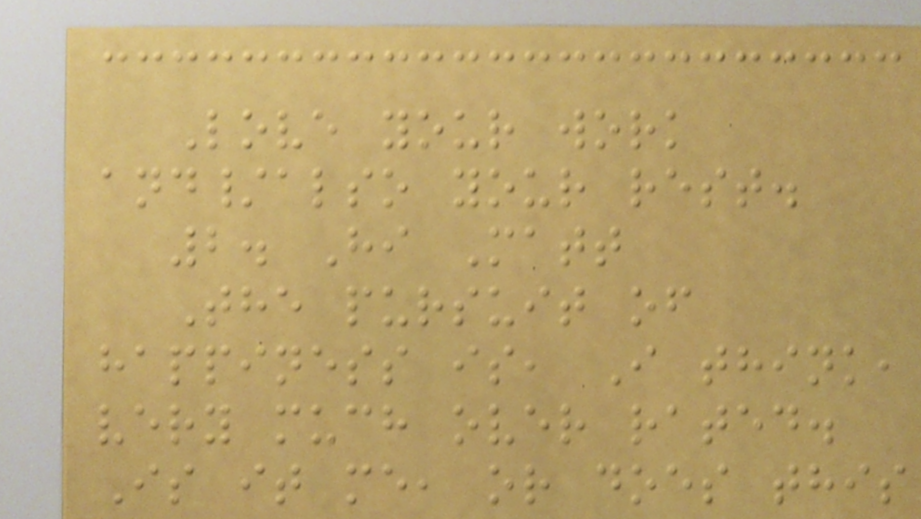Love your work
and/also your rest.
2. Hi Matt
The pursuit of
happiness is, I think,
very much over rated.
Is it me, or does this
